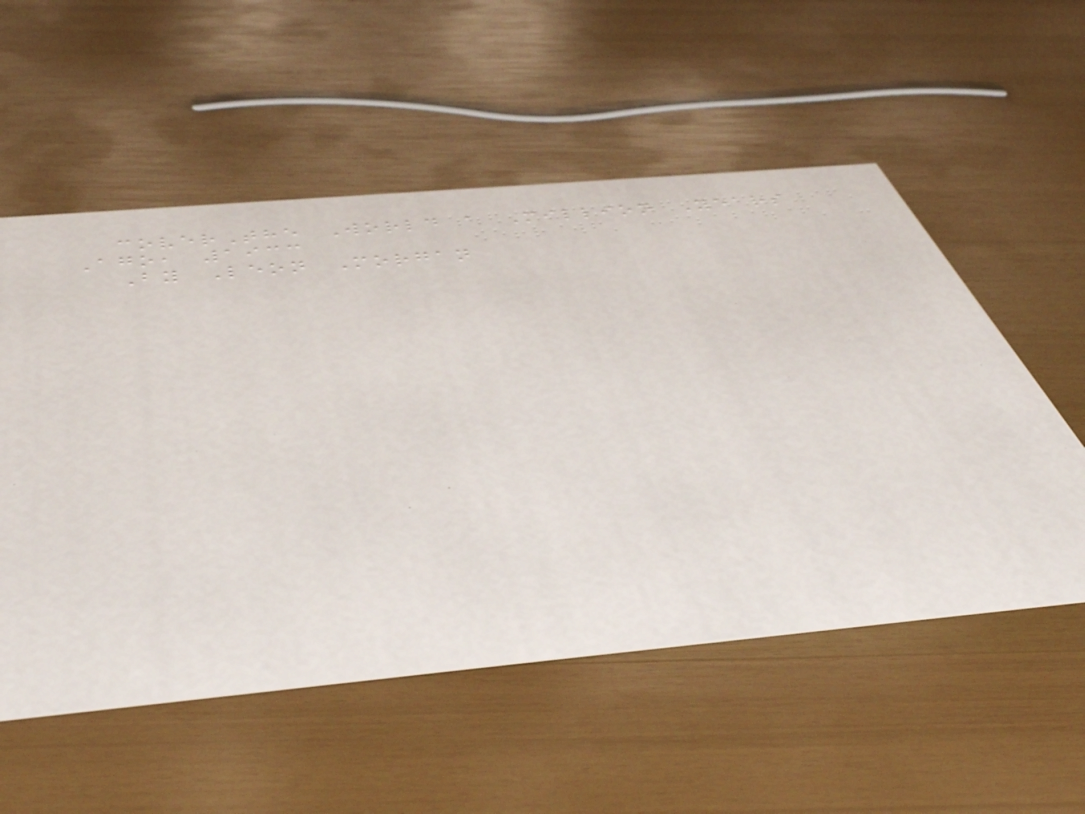coverThe World a Million Years
Ago, 1933
By Leon Morgan
